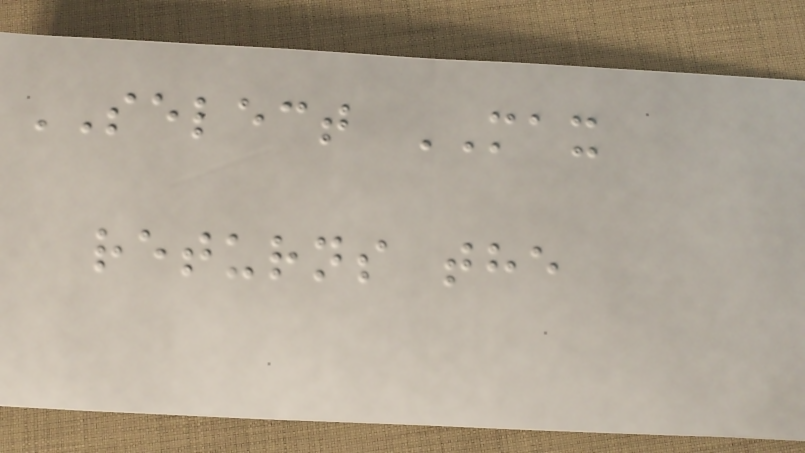SELECT MAX
returns the
